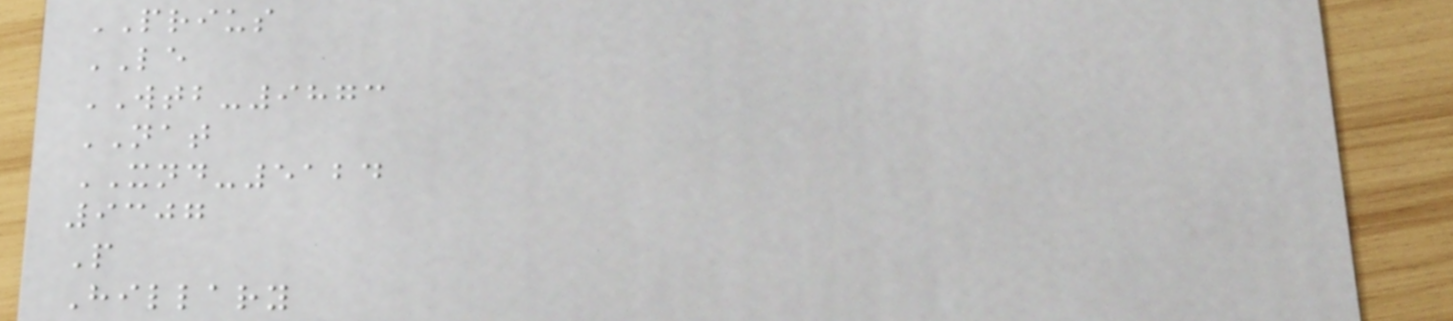PRIUS
LE
WTB-9873
NAT
XND-5124
9307
P
Hillary
